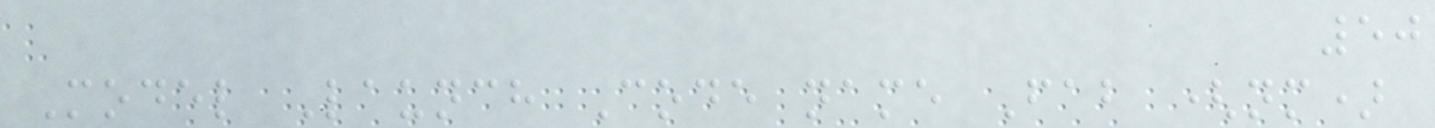50
Model Launch Code name Fab (nm)
